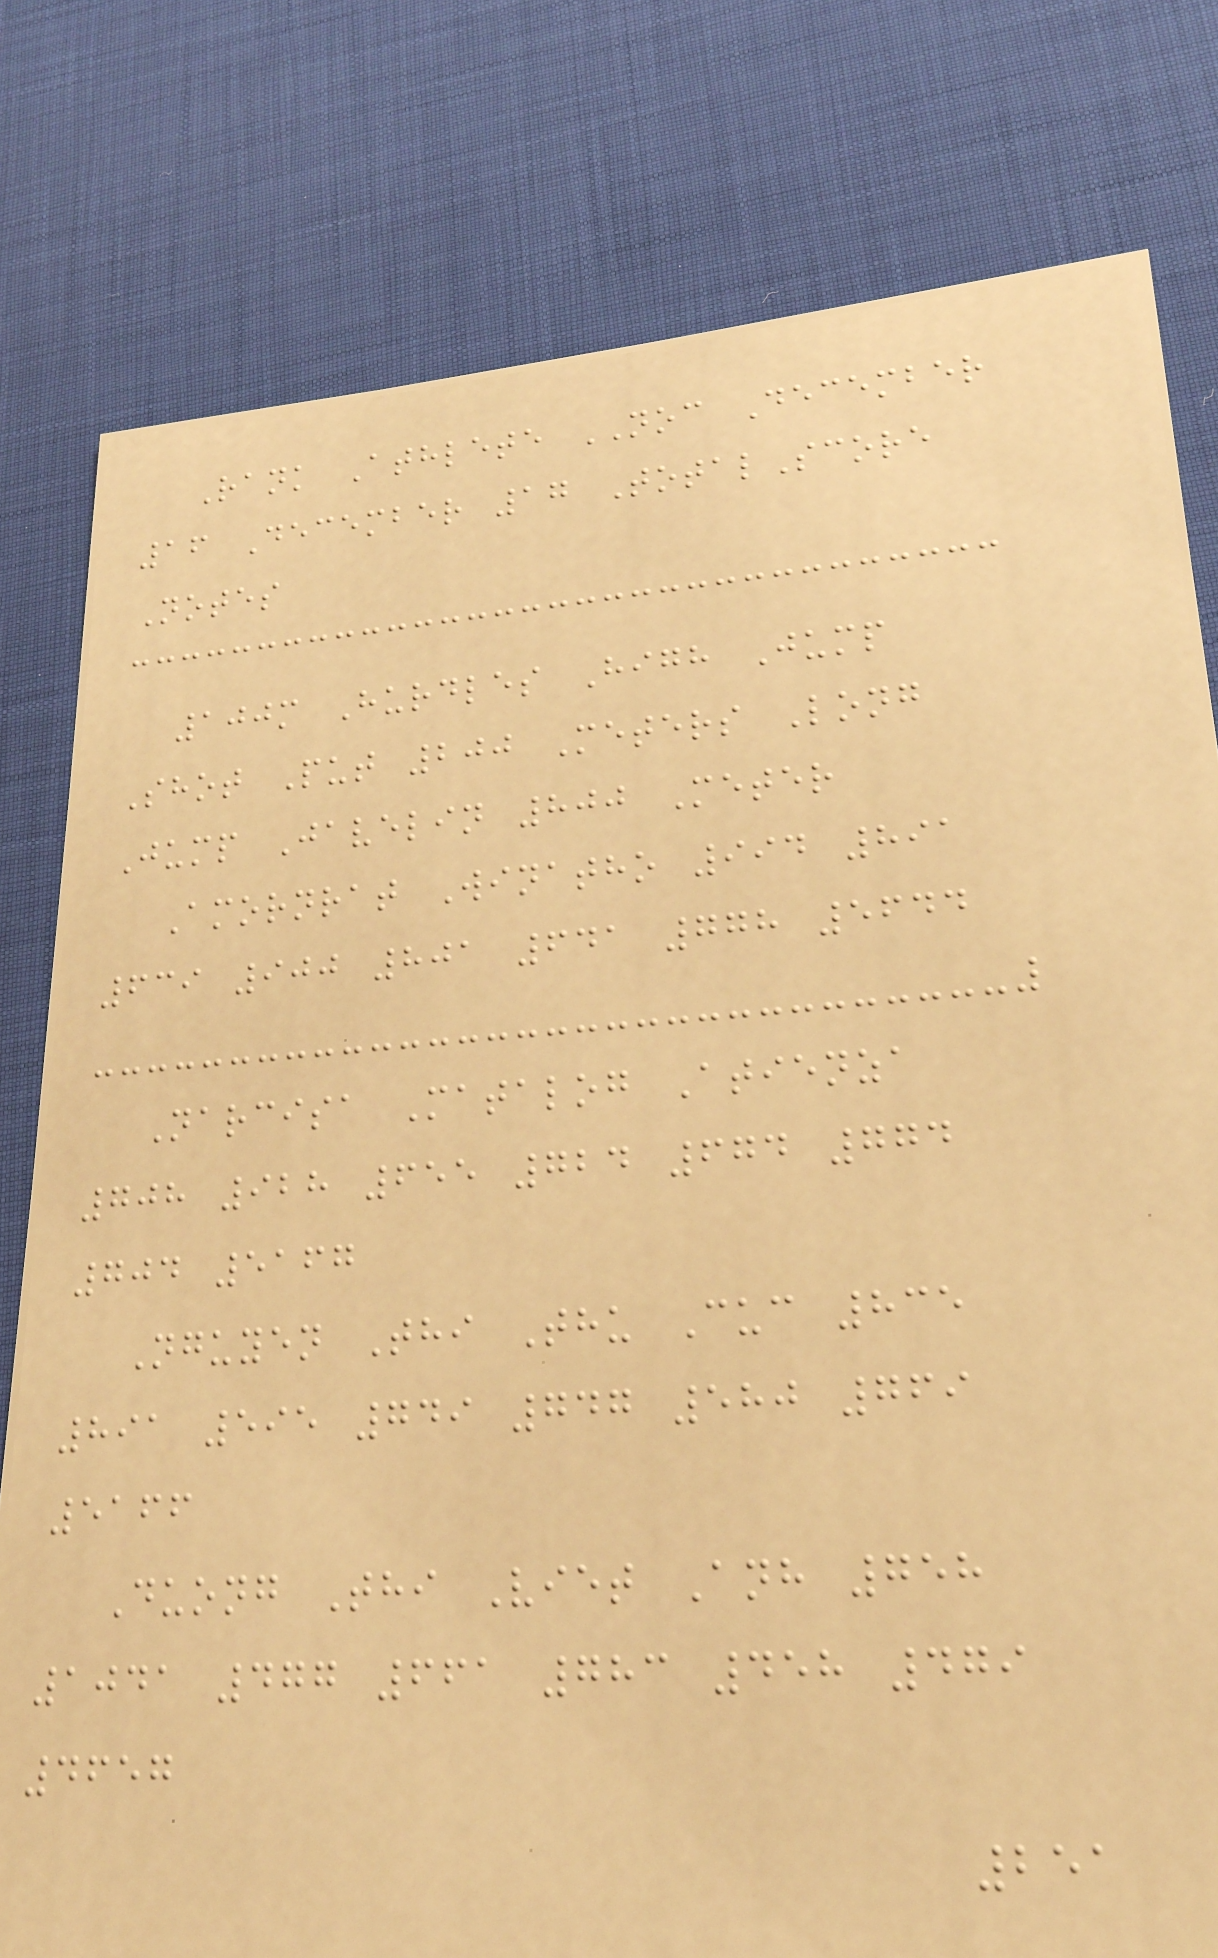Rank Athlete NOC December
16 December 17 TotalScore
Notes
100m Hurdles High Jump
Shot Put 200 Meters Long
Jump Javelin 800 Meter
Amornrat Winatho 994 891
639 900 801 641 778 5644
Narcisa Matalog Atienza
708 928 655 724 674 774
704 5167
Nguyen Thi Thu Cuc 835
891 595 749 747 580 769
5166
Duong Thi Viet Anh 758
1041 477 661 783 458 479
4657
251
